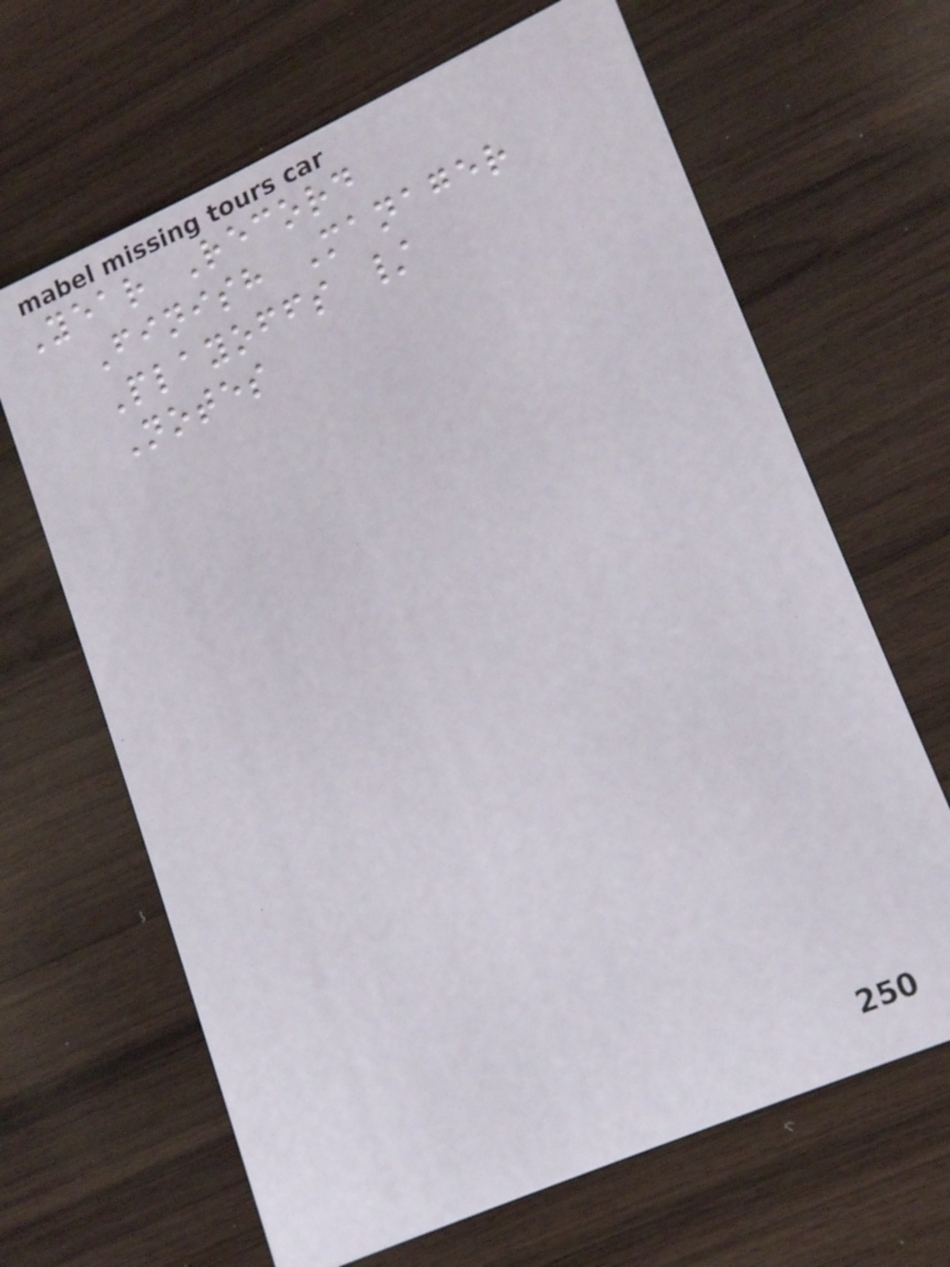Year Record
Finish Manager
Playoffs /
Notes
